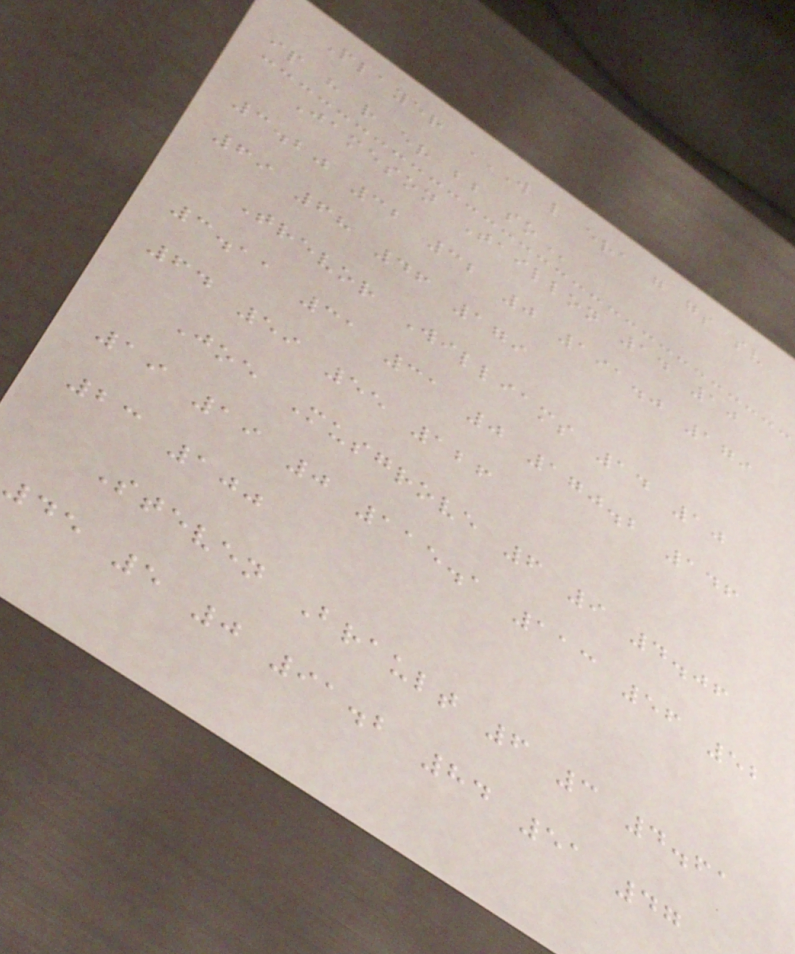Player W L ERA G GS SV
IP H R ER BB SO
Jameson Taillon 14 10
3.20 32 32 0 191.0 179
69 68 46 179
Trevor Williams 14 10
3.11 31 31 0 170.2 146
64 59 55 126
Joe Musgrove 6 9 4.06
19 19 0 115.1 113 56 52
23 100
Steven Brault 6 3 4.61
45 5 0 91.2 84 51 47
